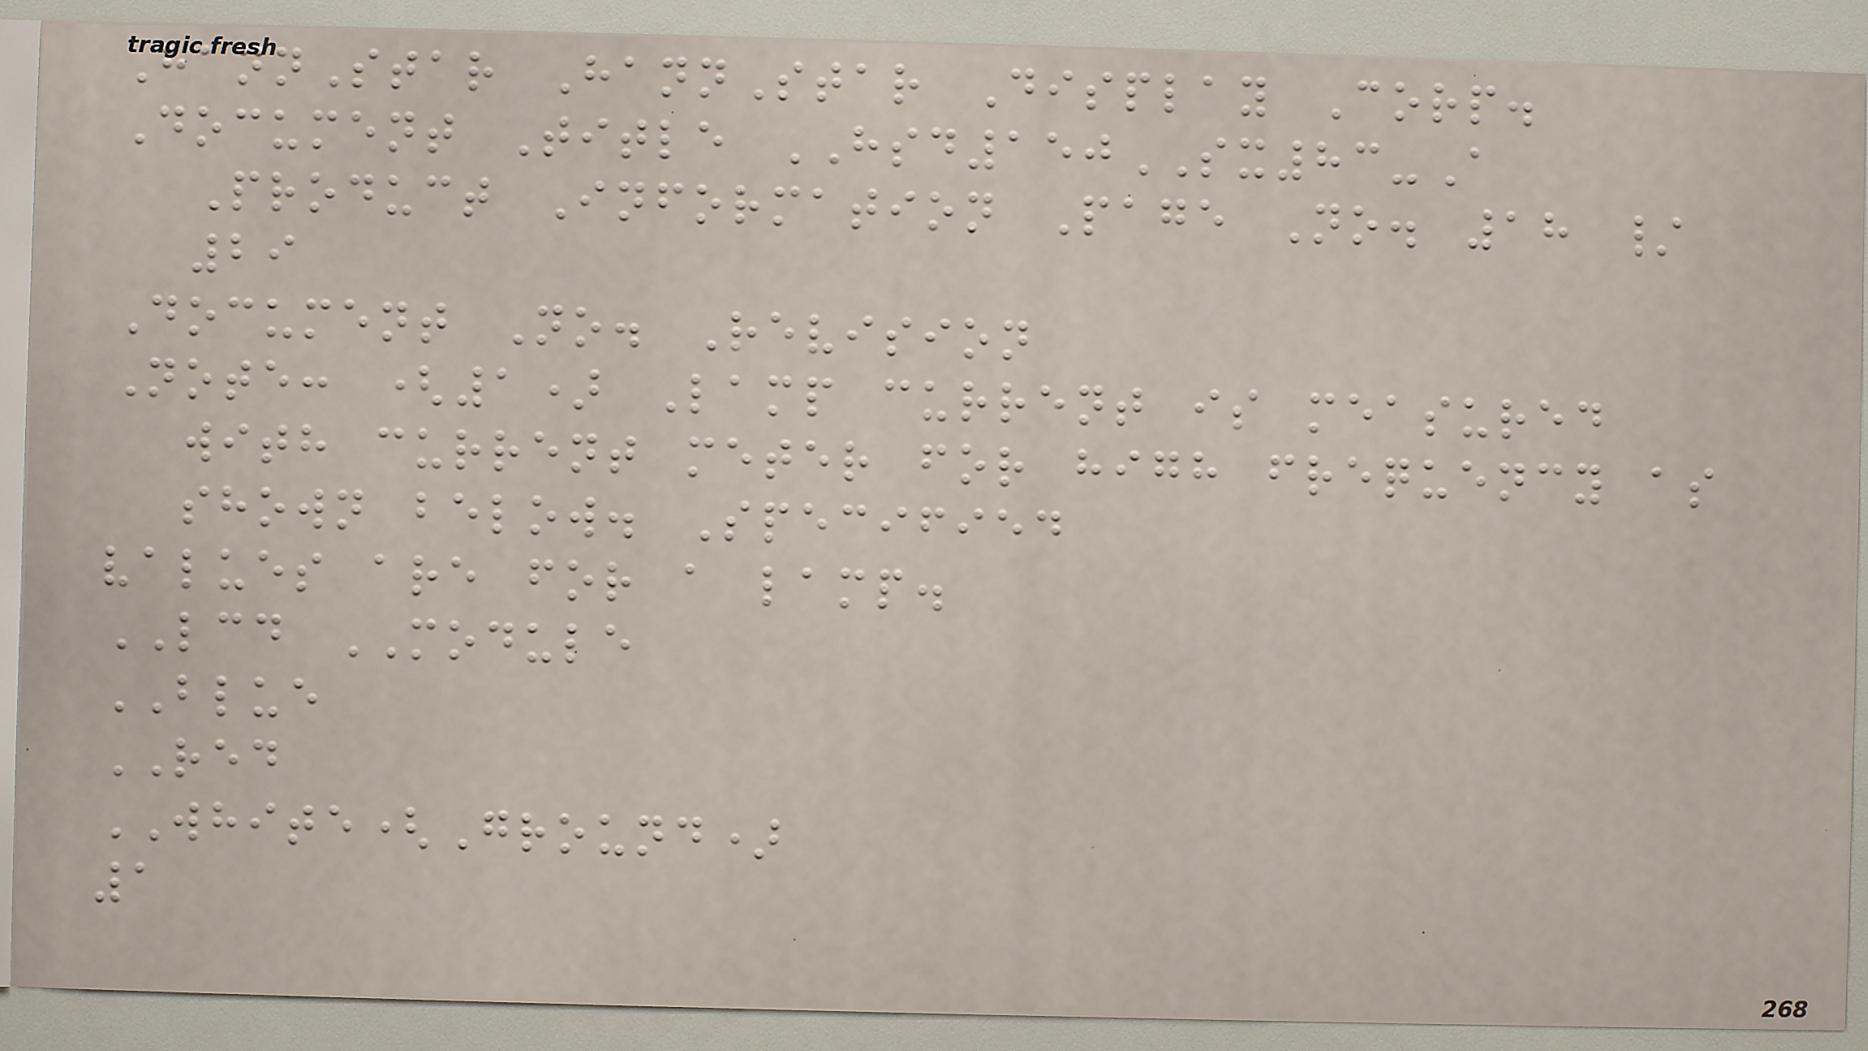HannStar HannStar Display Corp.
Document Title HSD150SX83-A
Product Information Page No. 18 /
29
Document No. Revision
Note: (1) Lamp current is measured
with current meter for high frequency as
shown below. Specified
values are for a lamp.
LCD MODULE
BLUE
RED
WHITE(Ground)
1
